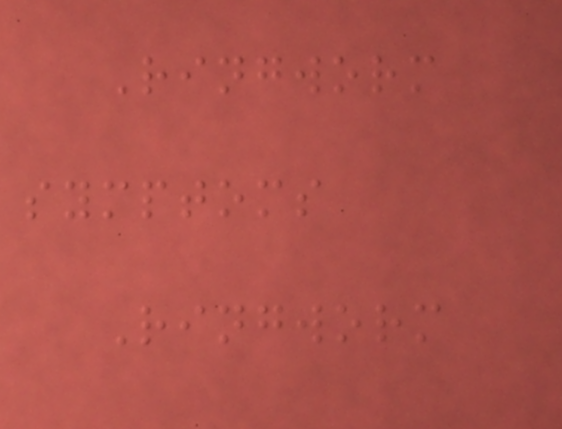Ringworm
symptoms
Ringworm
